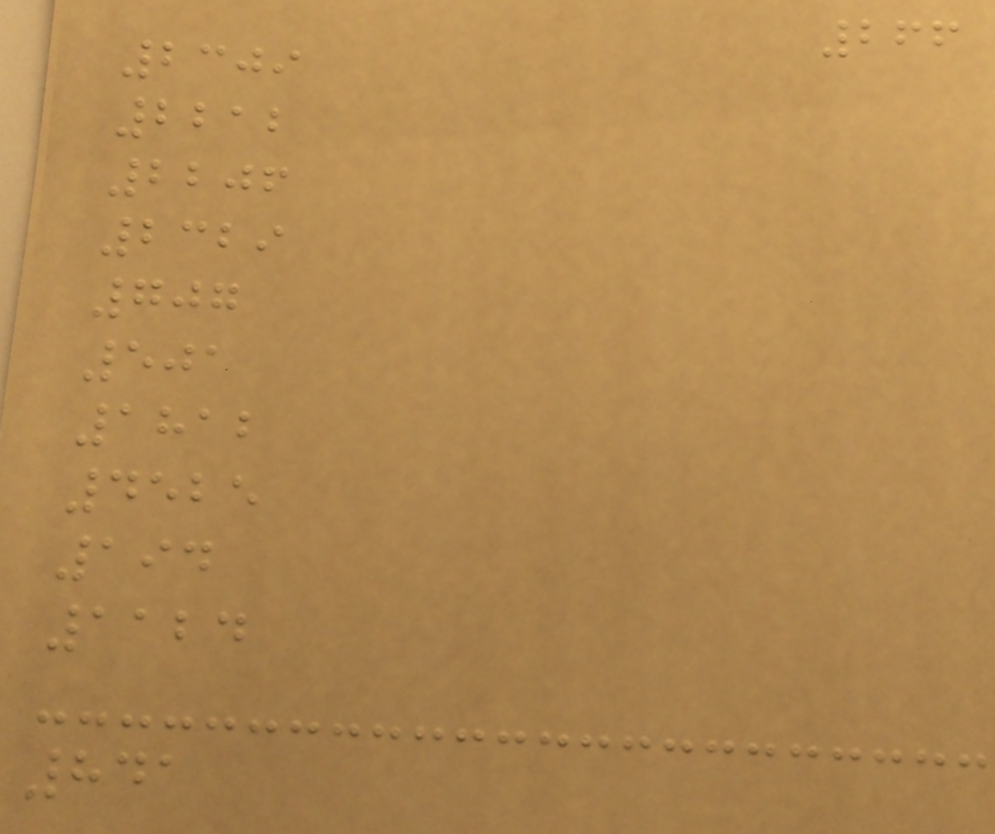266
2309
2212
2206
2329
707
501
1812
4525
194
1124
841
